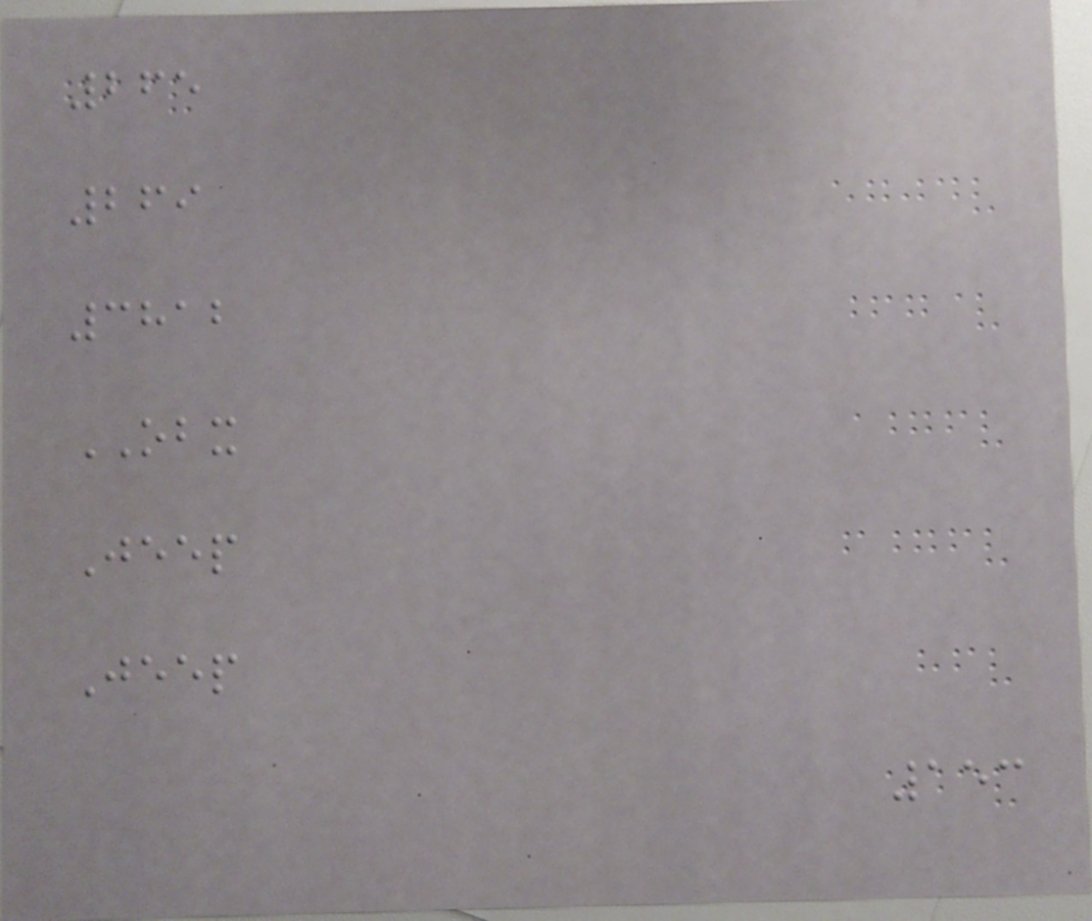265
269
3812
OBX
Jeep
Jeep
153
